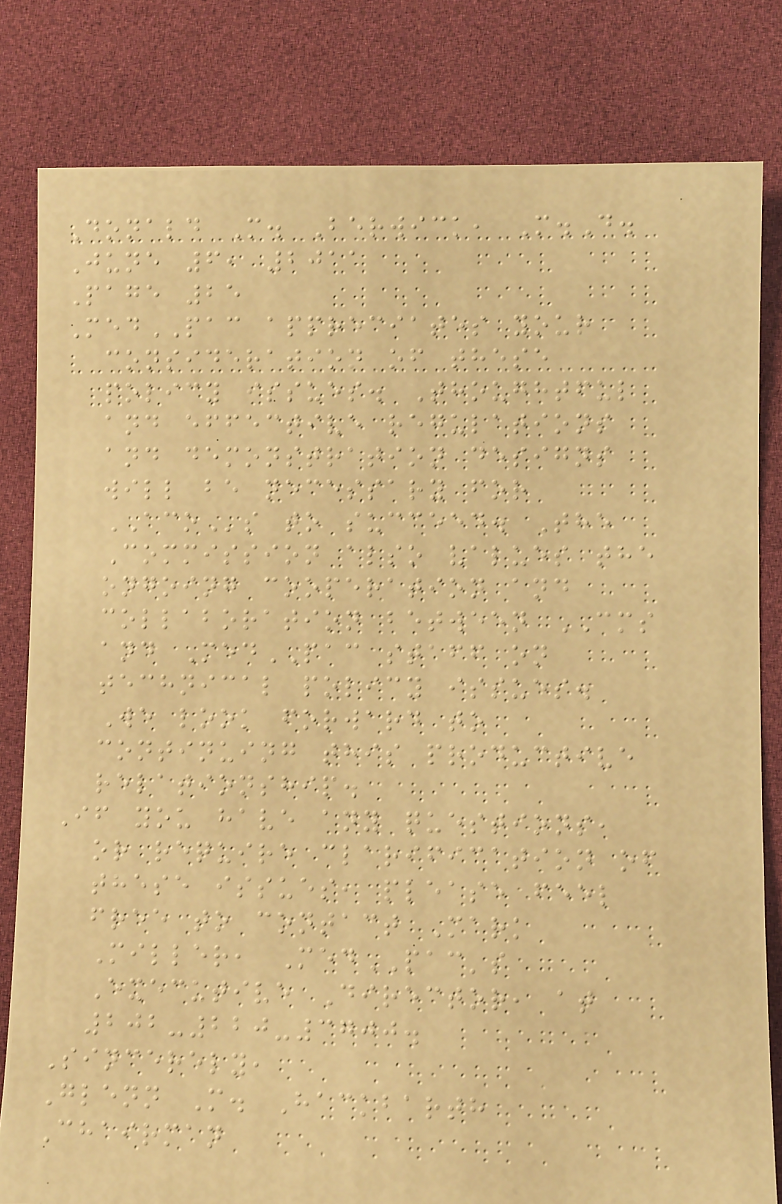Donald M. Berwick, M.D.
June 6, 2011
Page 25
MedPAC appreciates your
consideration of these
policy issues. Thoughtful
and effective regulations
and demonstration designs
will be necessary for
ACOs to succeed. The
Commission also values the
ongoing cooperation and
collaboration between CMS
and MedPAC staff on
technical policy issues.
We look forward to
continuing this productive
relationship.
If you have any questions,
or require clarification of
these issues, please feel
free to contact Mark
Miller, MedPAC's
Executive Director, at
202-220-3700.
Sincerely,
Glenn M. Hackbarth
Chairman
